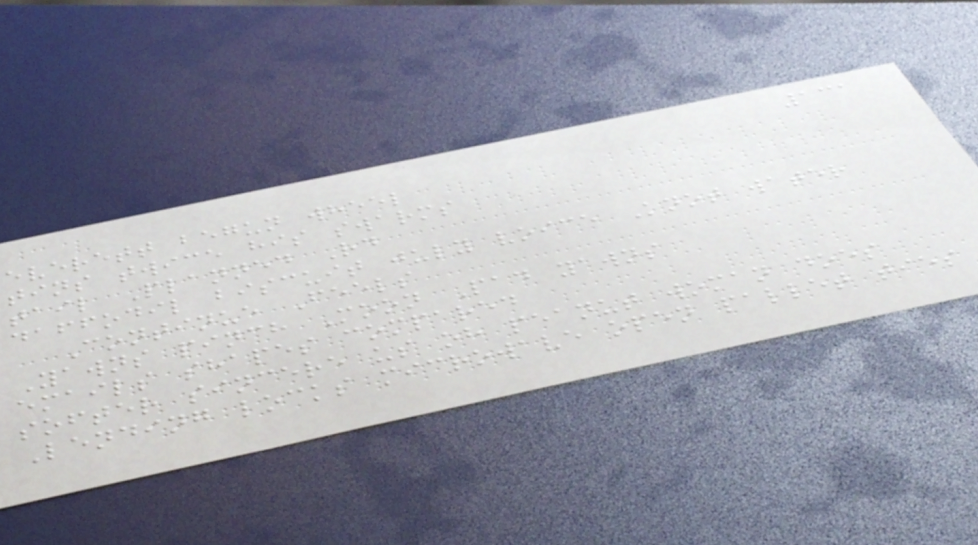131
everett begun wheel
tins twice his swarms
tail Planned Rd
daffodil biscuit july voice Knot water
Continue Feels
Yawns pinch Moon Pad yawns
emails shapes compared
softer sincere us oh peanut woman does
Lending locks microwave open pallet ties
